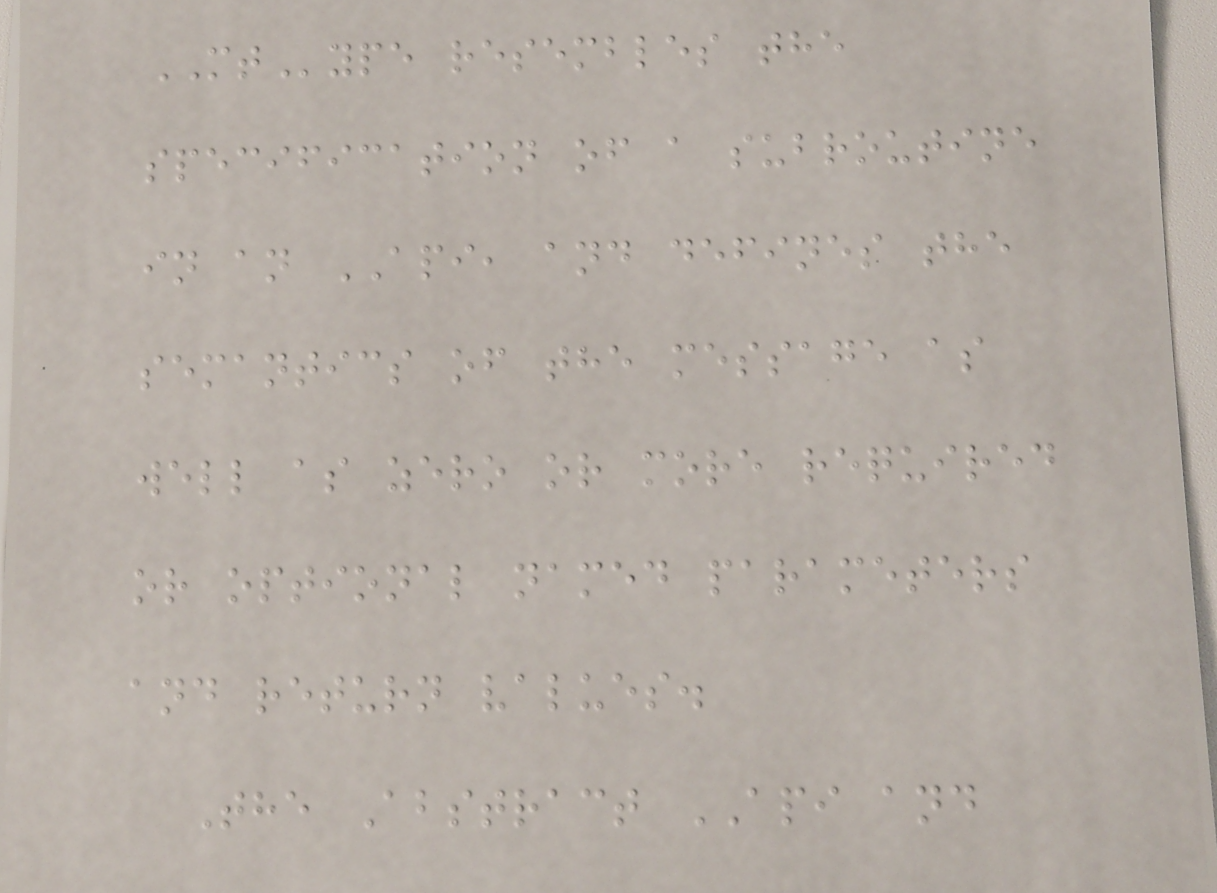MType resembles the
specification of a subroutine
in an API, and defines the
semantics of the message as
well as zero or more required
or optional named parameters
and return values.
The Abstract API and
